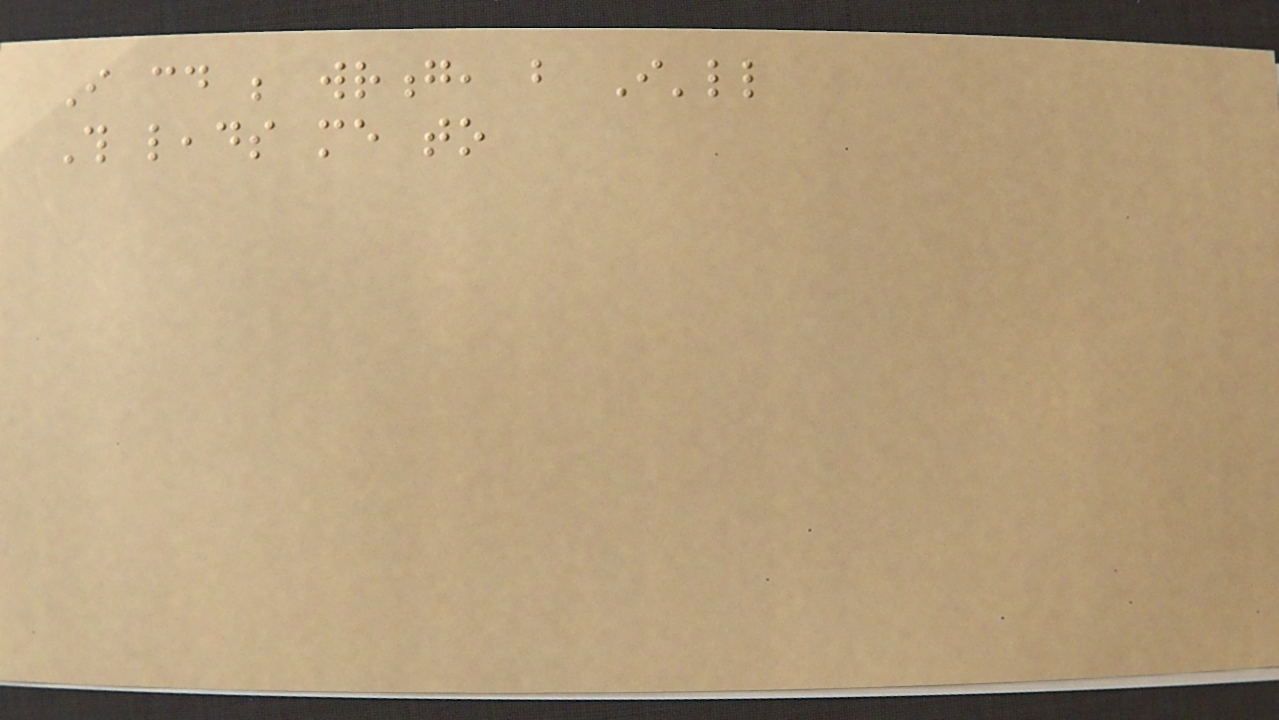I could be wrong, but I'll
This leads me to
